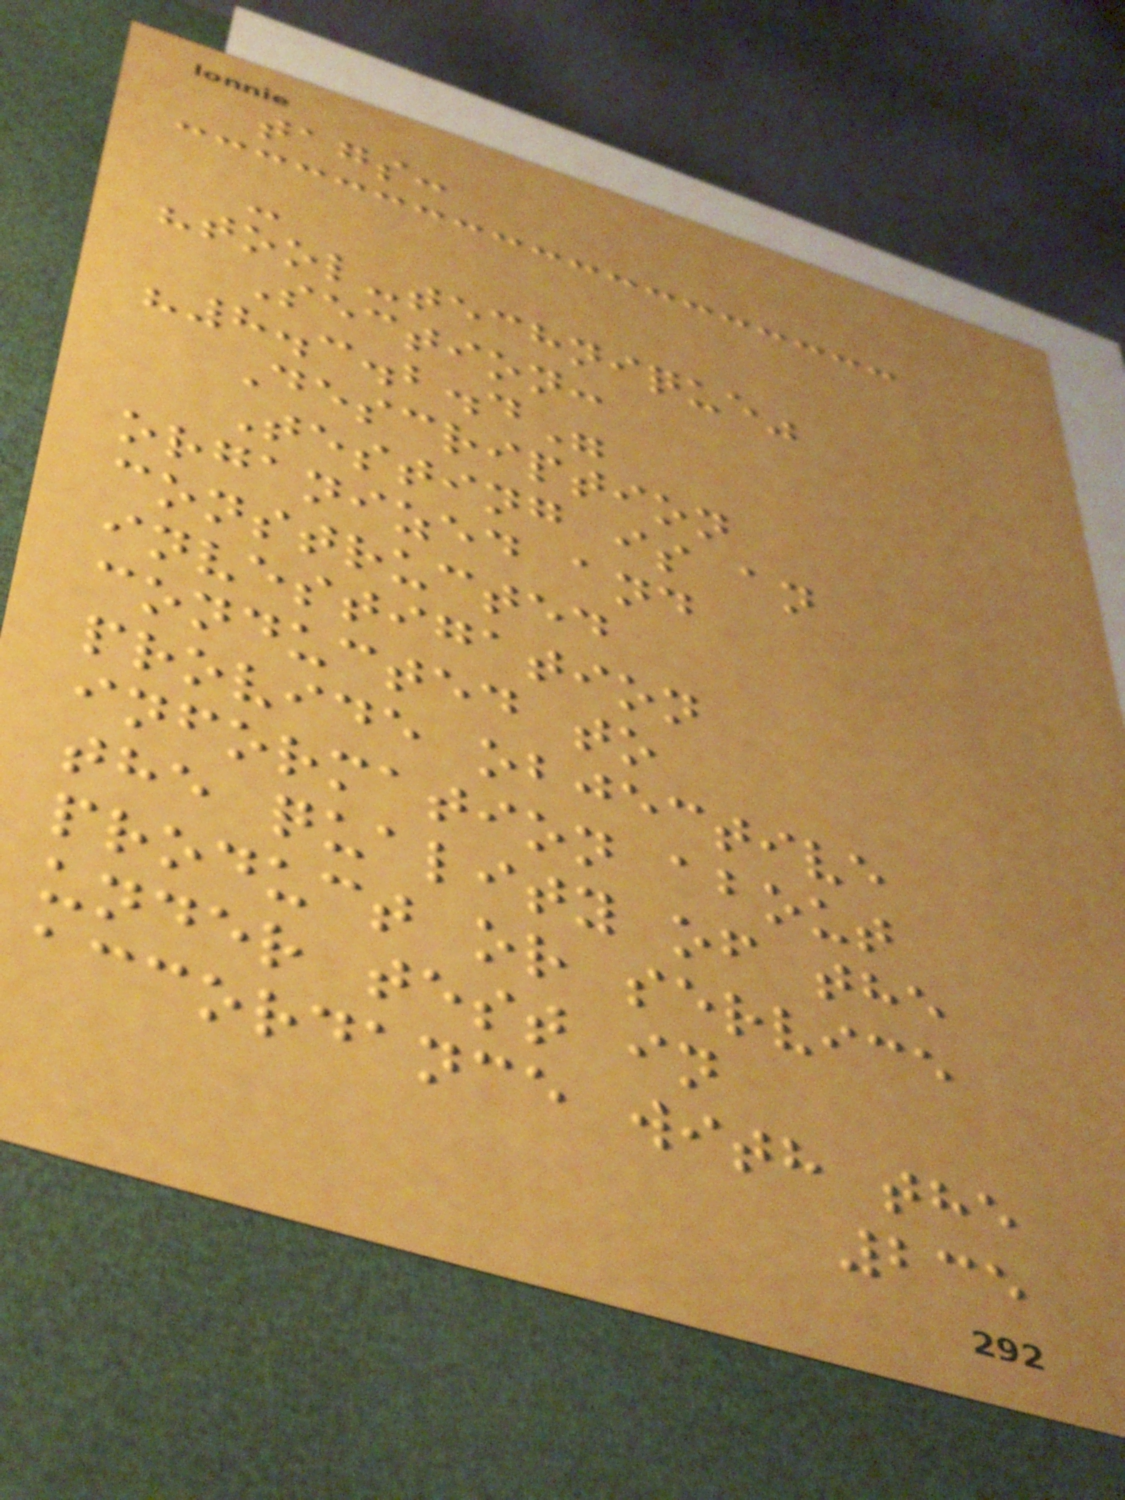tags:
-
"tool-technique"
Section:
"8.3.2.4"
Description
Testing is an
organized and
constructed
investigation
conducted to
provide objective
information about
the quality of the
product or service
under test in
accordance with the
235
